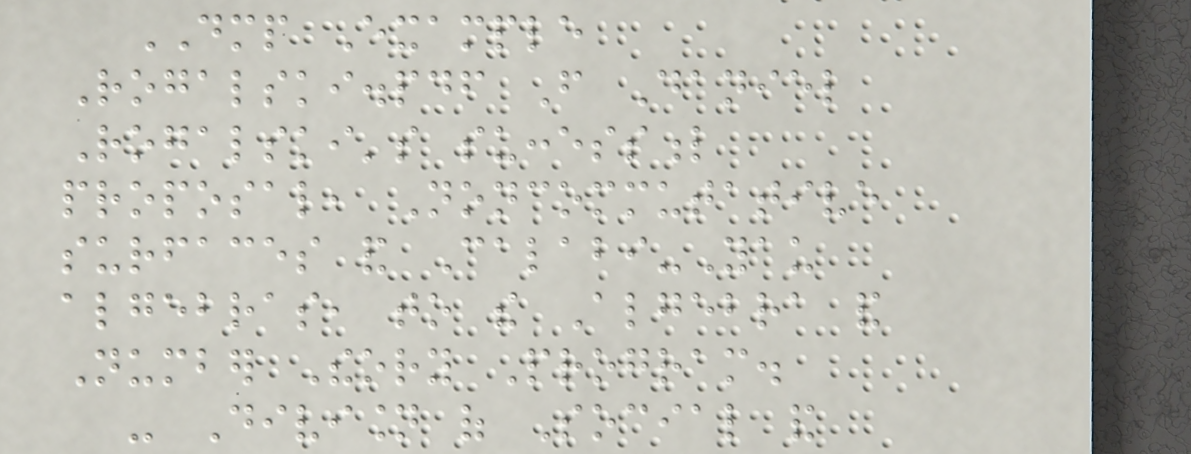DMP Example
Rogalski.pdf From Daniel
Rogalski's successful
proposal, Noncommutative
surfaces and Calabi-Yau
algebras, to the Algebra and
Number Theory Program.
- Division of Social and
